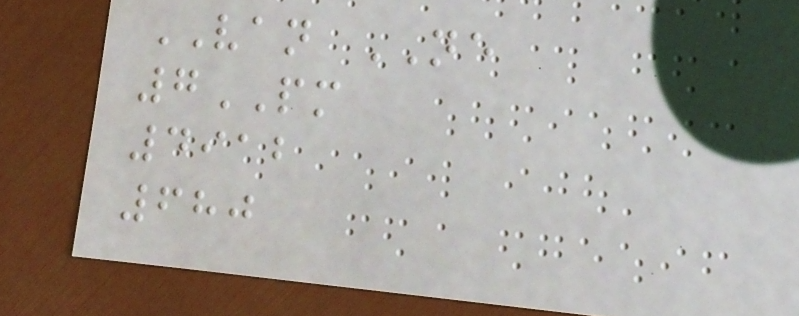VAN NE
7PM
4912
680
